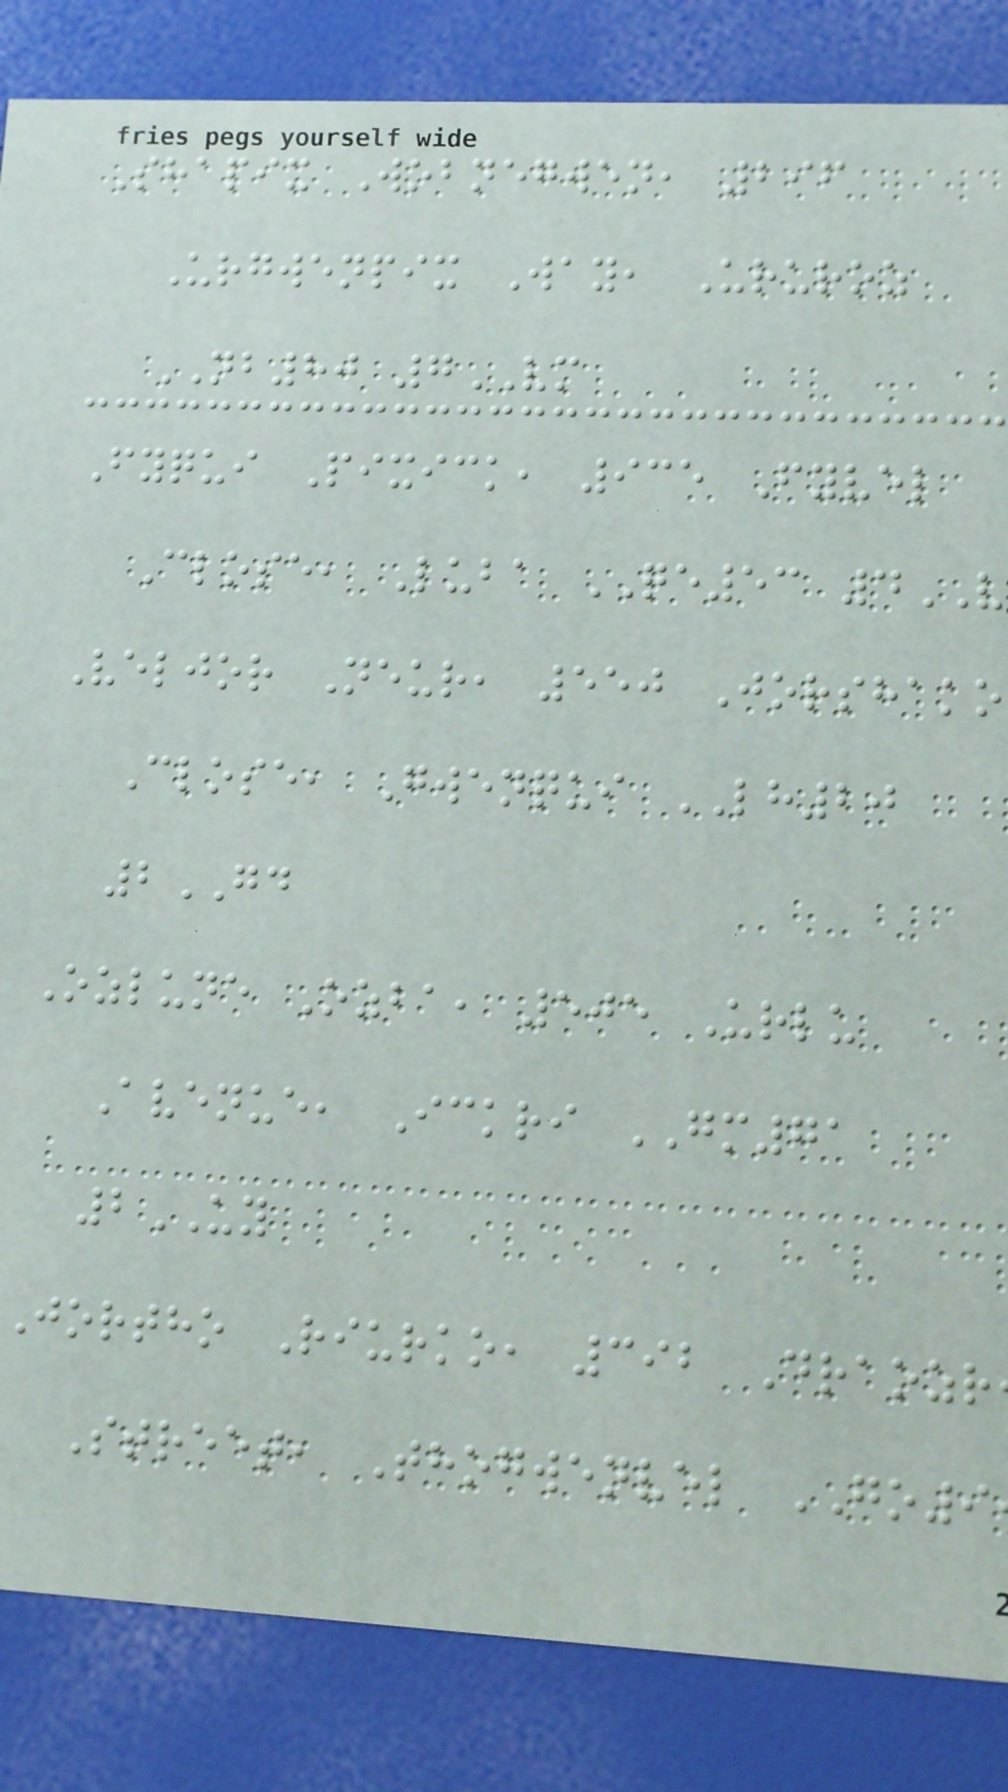Shapix Wobnegwen, 296
Urgwenpix Way, Ururoz
NB80 7VM
Fyqui Pixick, 935 Fyvel
Close, Luba QE53 4
Veljor Neur, 550 Jorshako
Close, Gwenqui LH20
2GD
Ozlune Ozba, 505 Urlu
Avenue, Ickri GM71
2UY
Jortho Riurko, 392 Draozr
Street, Thogwenvel GO9
